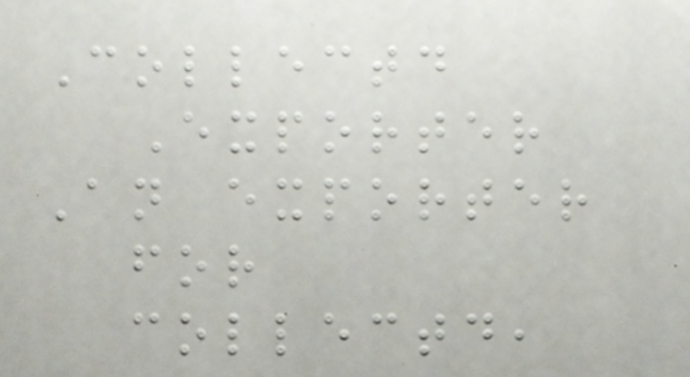Collectd
Exporter
An exporter
for
collectd,
